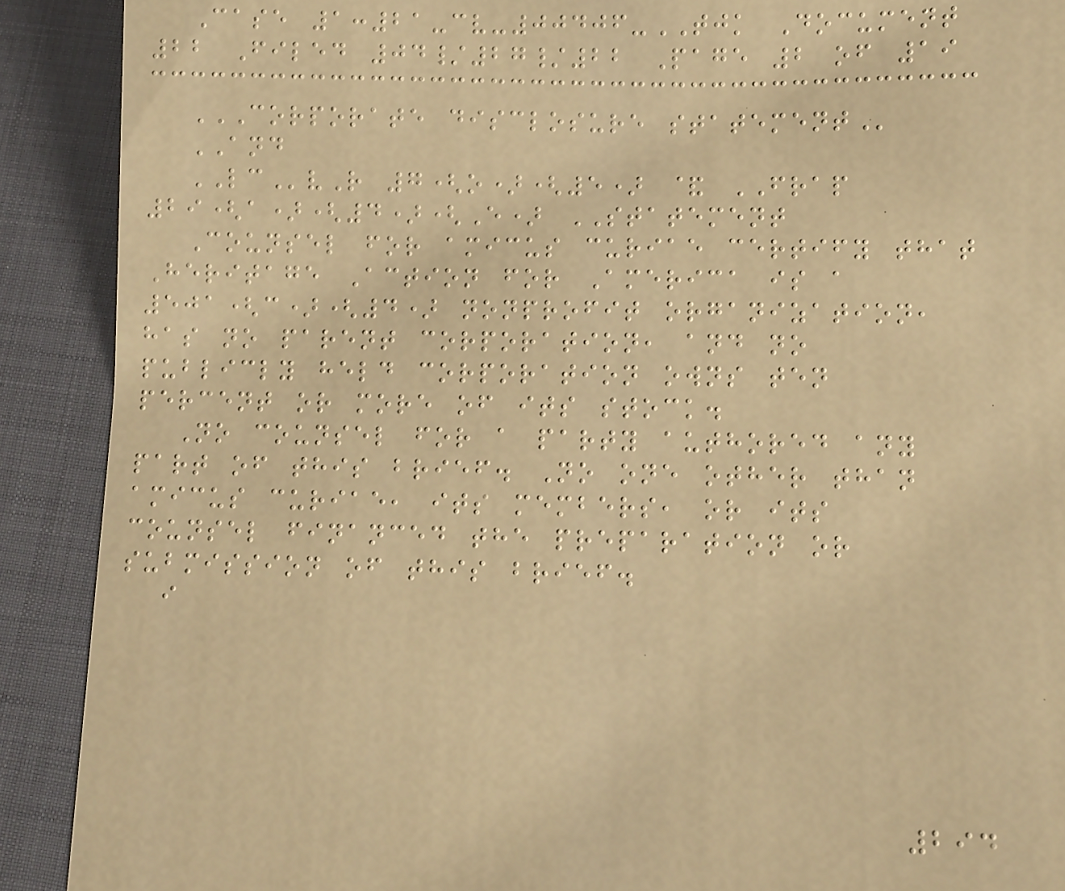Case 1:21-cv-00406-TJK Document
22 Filed 04/27/22 Page 2 of 19
CORPORATE DISCLOSURE STATEMENT
AND
LCvR 7(o)(5) & FRAP
29(a)(4)(E) STATEMENT
Counsel for amicus curiae certify that
Heritage Action for America is a
501(c)(4) nonprofit organization,
has no parent corporation, and no
publicly held corporation owns ten
percent or more of its stock.
No counsel for a party authored any
part of this brief. No one other than
amicus curiae, its members, or its
counsel financed the preparation or
submission of this brief.
i
294
